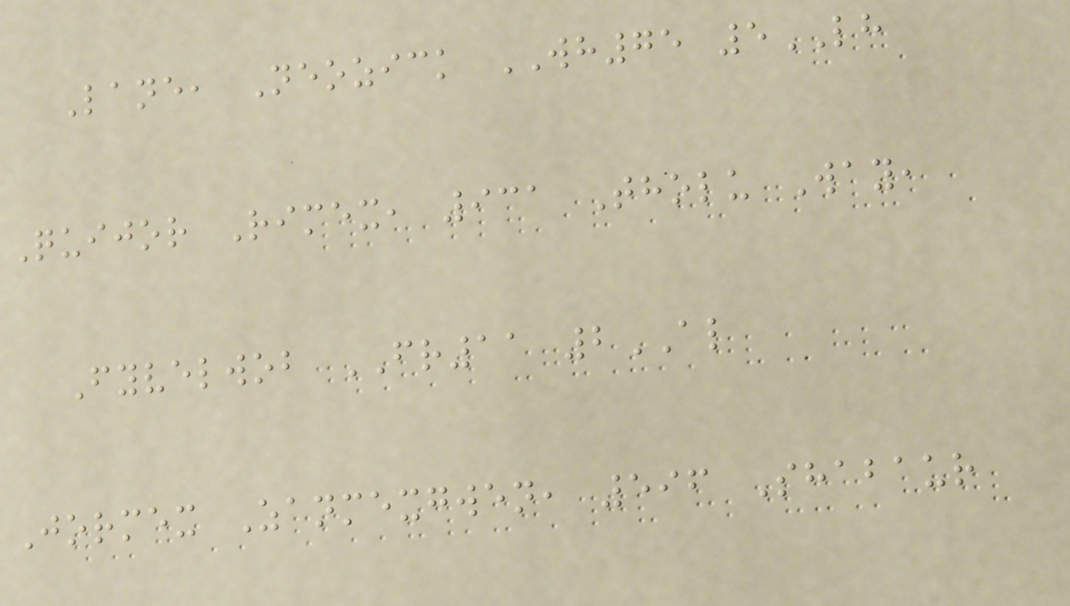Lane, Neozick WH75 5LH
Quijor Rimex, 931 Tholu Way,
Fyvelwob FR11 2AL
Jormex Zanmexgwen, 596 Shabaur
